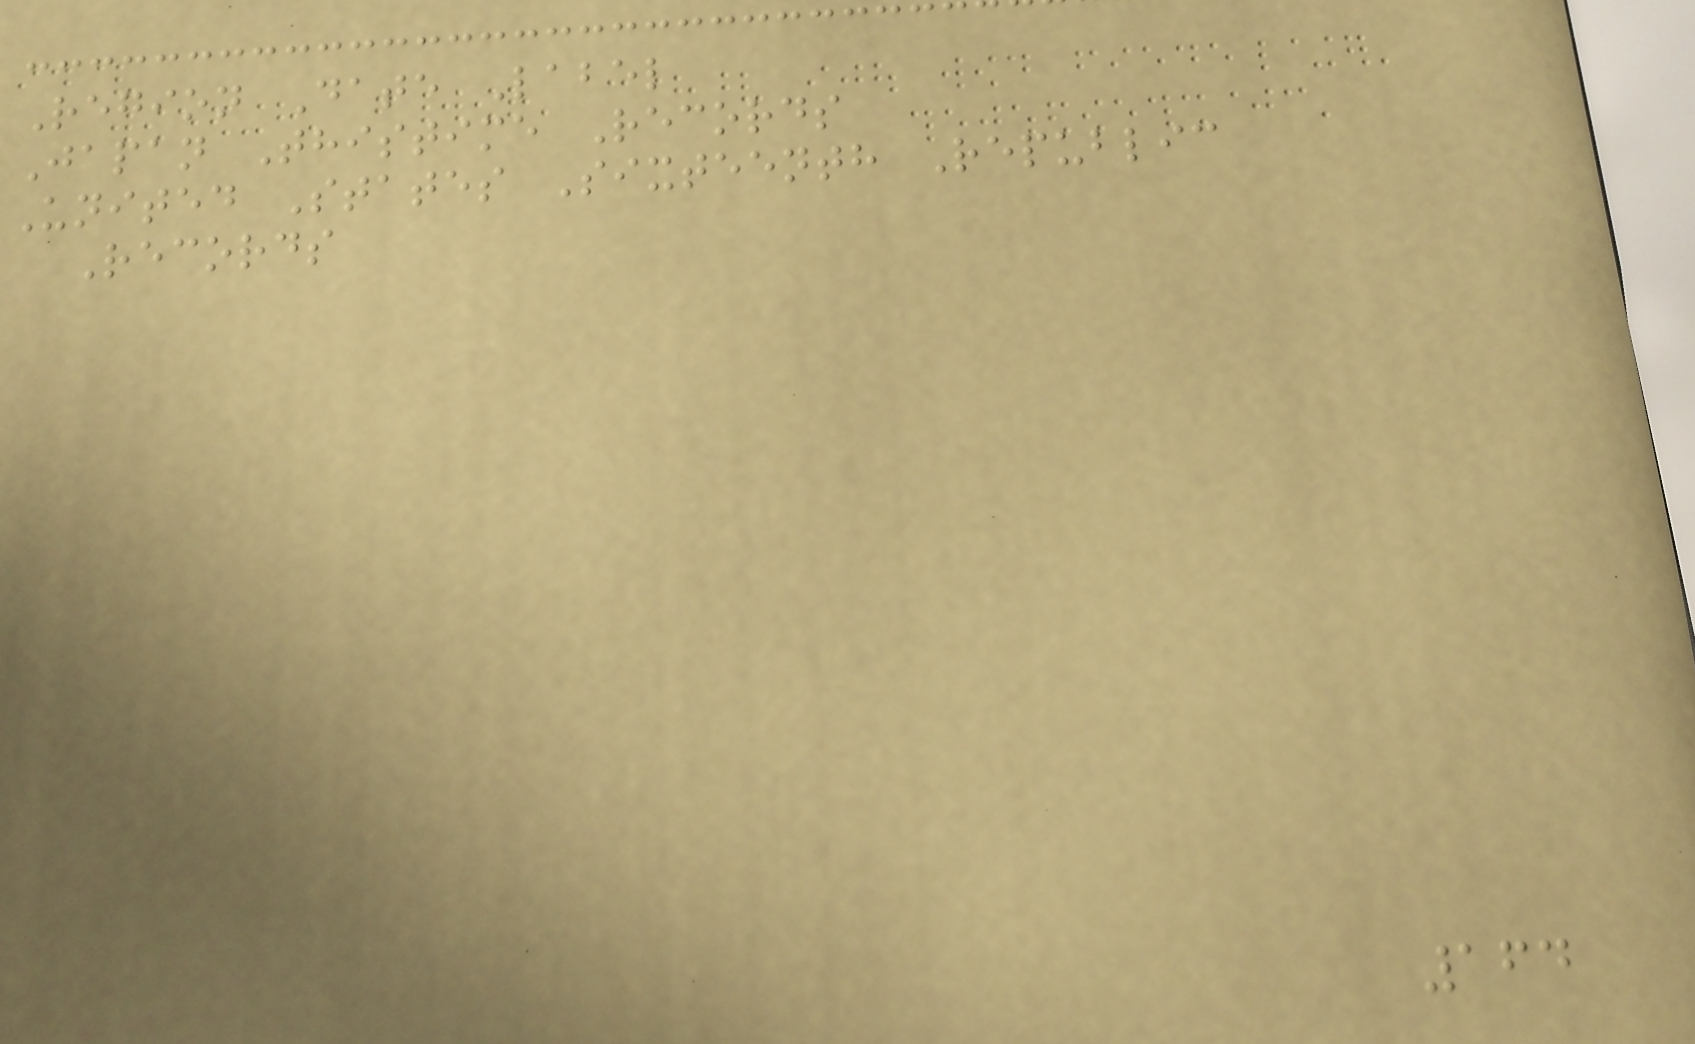Region Date Label
Japan Thistime Records
United States Sixteenth Republic
Records
164
